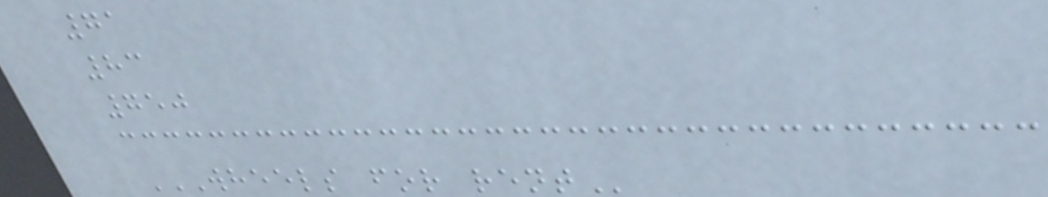71
83
750
WHEELS FOR RENT
